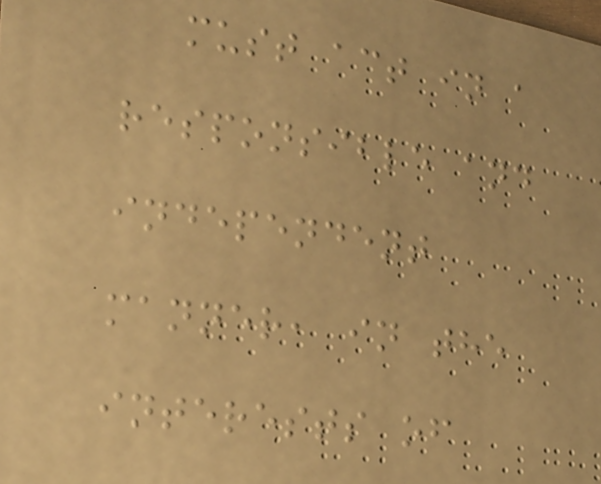must act in a
responsible and
independent
manner, in the
interests of
